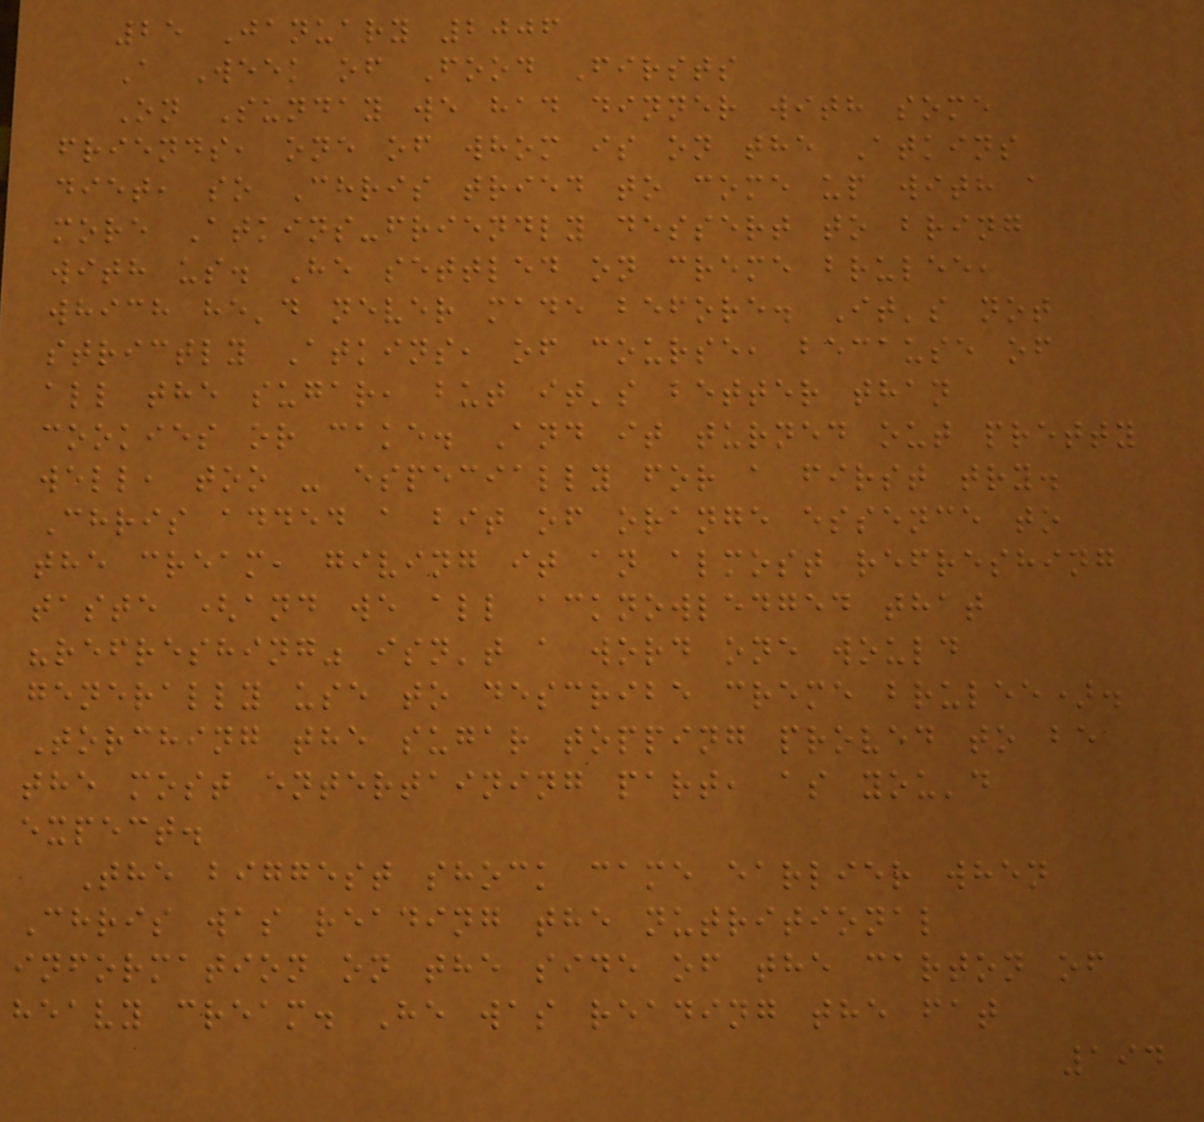25 January 2006
A Week of Food Firsts
On Sunday we had dinner with some
friends, one of whom is on the Atkins
diet, so Chris tried to come up with a
more Atkins-friendly dessert to bring
with us. He settled on creme brulee,
which he'd never made before. It's not
strictly Atkins, of course, because of
all the sugar, but it's better than
cookies or cake. And it turned out pretty
well, too - especially for a first try.
Chris added a bit of orange essence to
the cream, giving it an almost refreshing
taste (and we all acknowledged that
"refreshing" isn't a word one would
generally use to describe creme brulee).
Torching the sugar topping proved to be
the most entertaining part, as you'd
expect.
The biggest shock came earlier when
Chris was reading the nutritional
information on the side of the carton of
heavy cream. He was reading the fat
194
